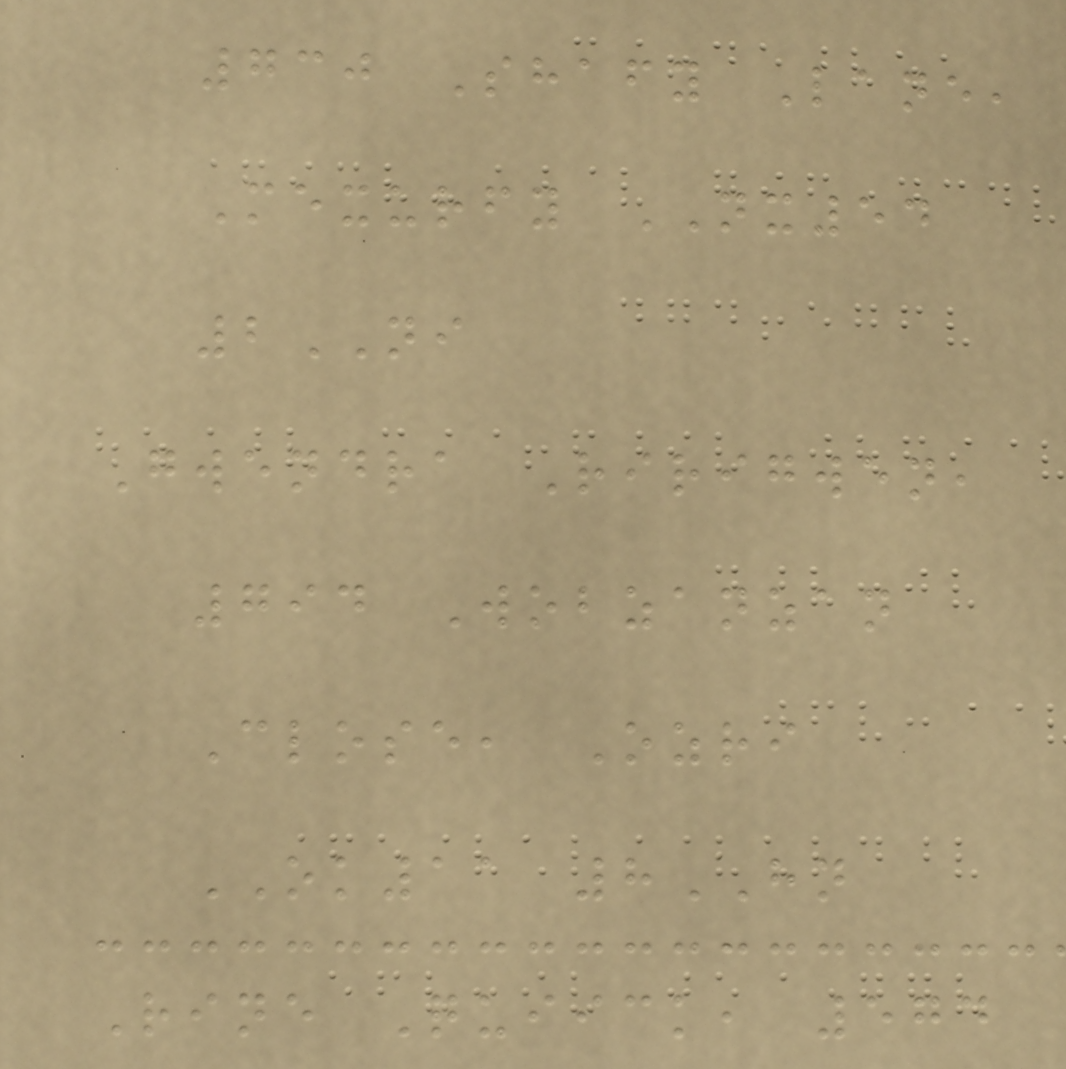730 Shafy Lane,
Mexurfy NX54
2NI
Gwendra Ririgwen,
794 Wobzanzan
Close, Ozri
OK11 8HN
Rine Quiick, 574
